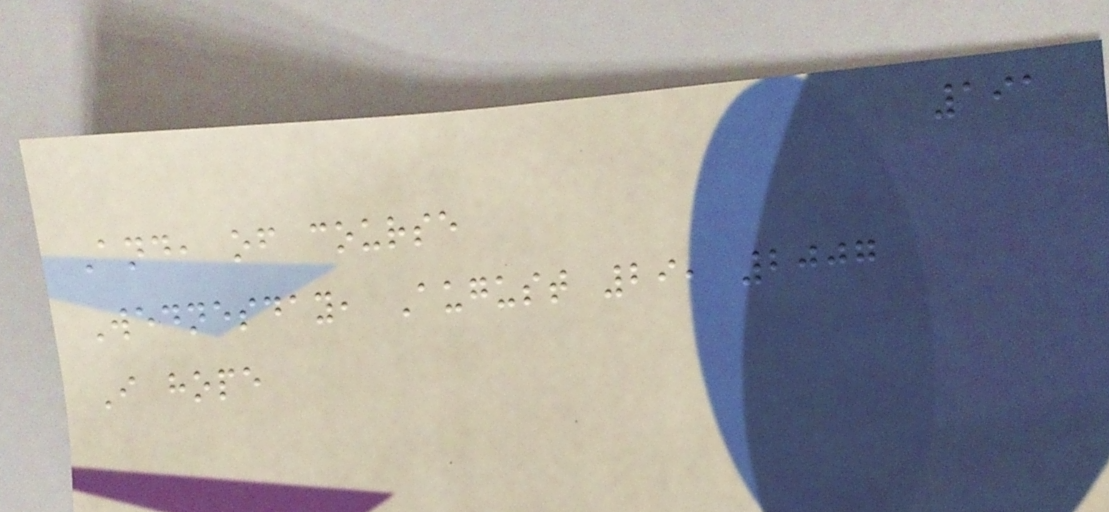191
And, of course
Wednesday, August 29, 2007
I hope
